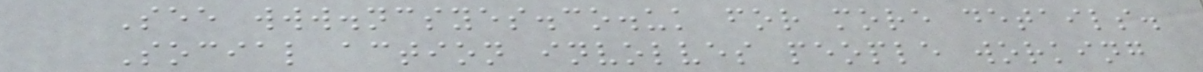See www.ncsyes.co.uk for more details.
Social action involves people working
